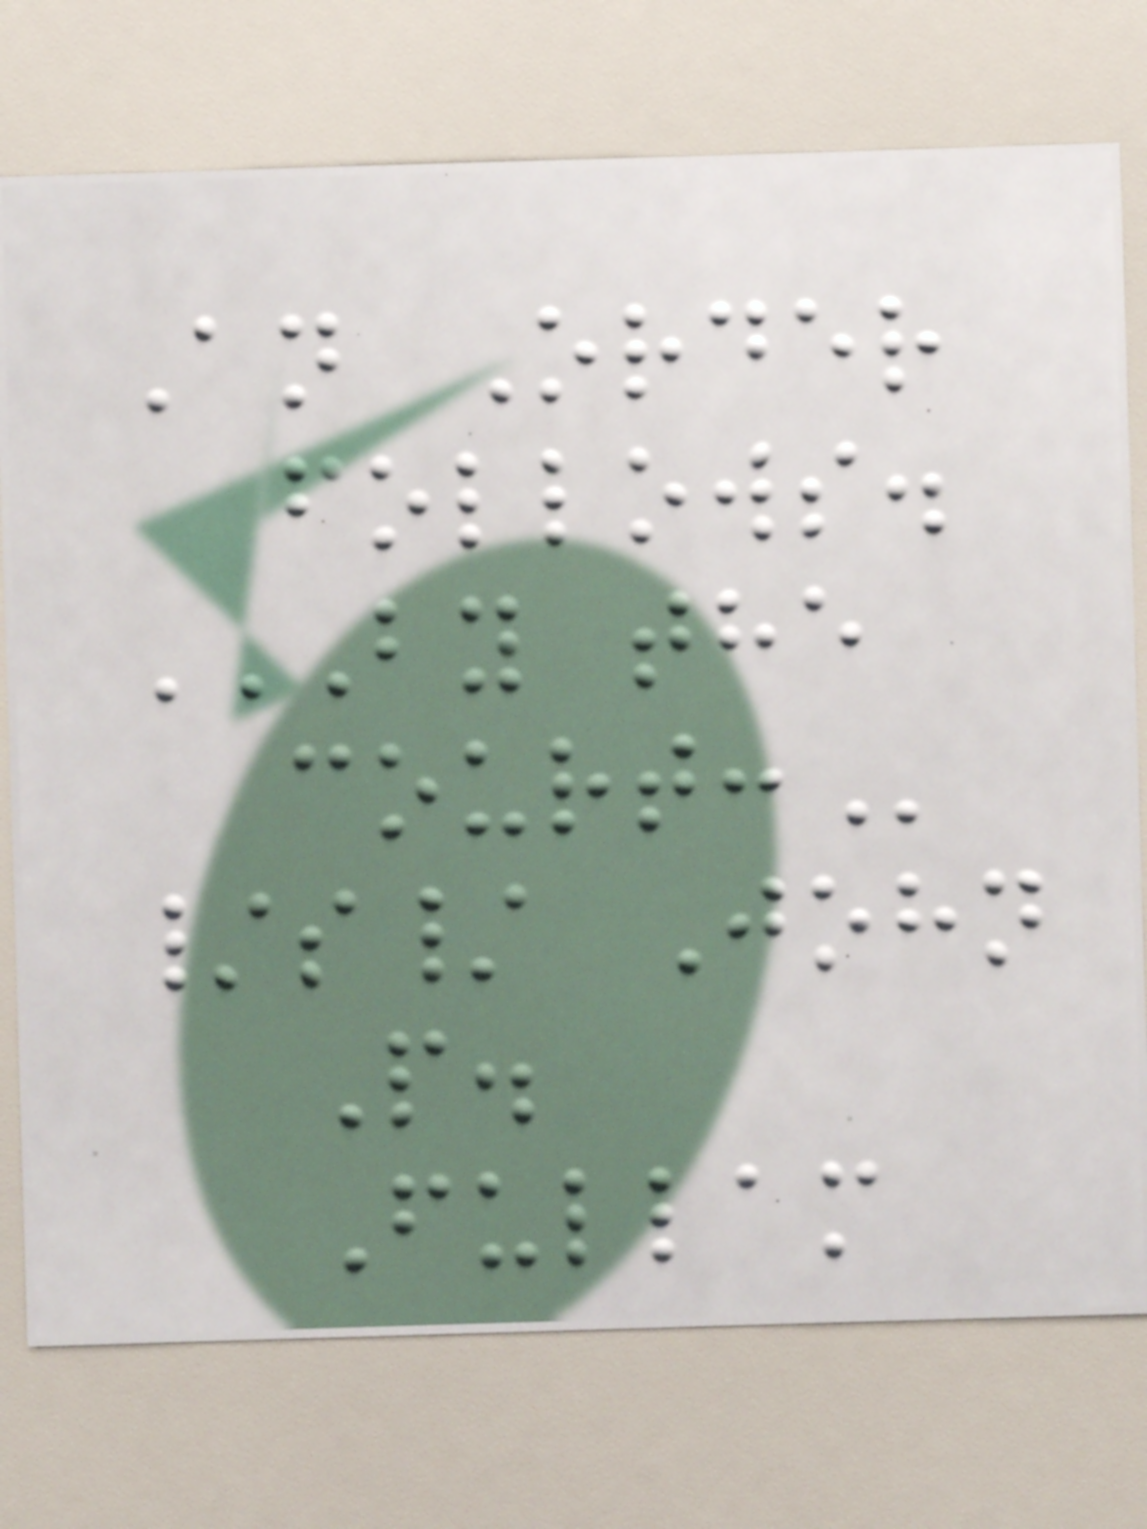An Order
follows.
BY THE
COURT:
/s/ John
P.
Fullam
